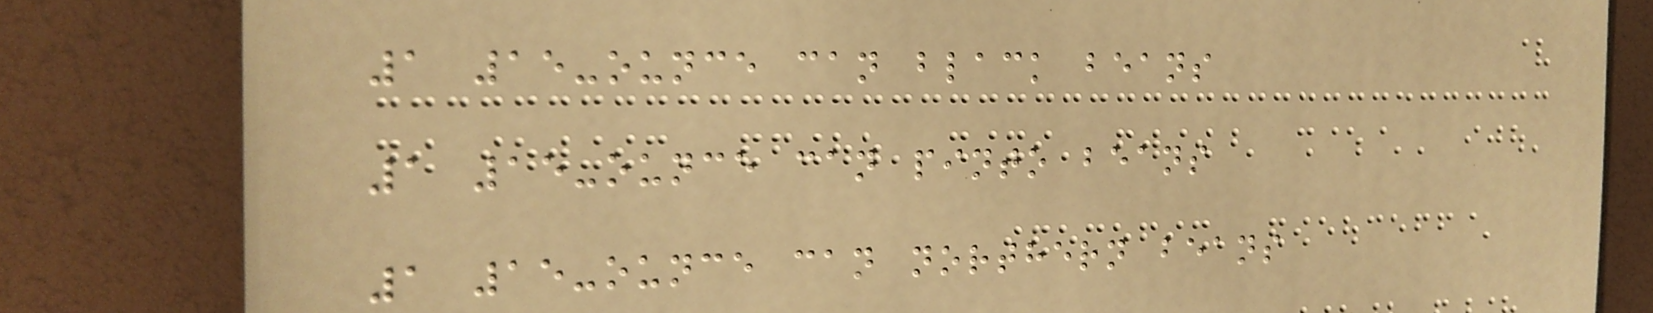1 15-ounce can black beans
1 15-ounce can pinto beans
1 15-ounce can northern beans
